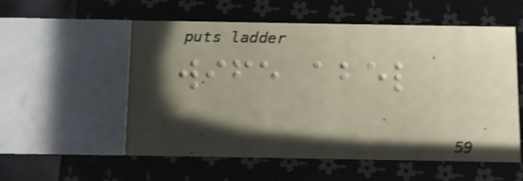wife abel
